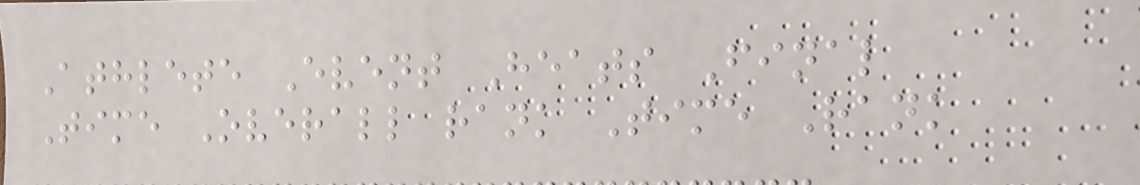Athlete Event Heats Final
Time Overall rank Time Rank
